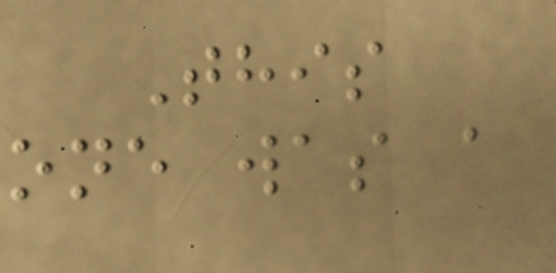This
one was a
